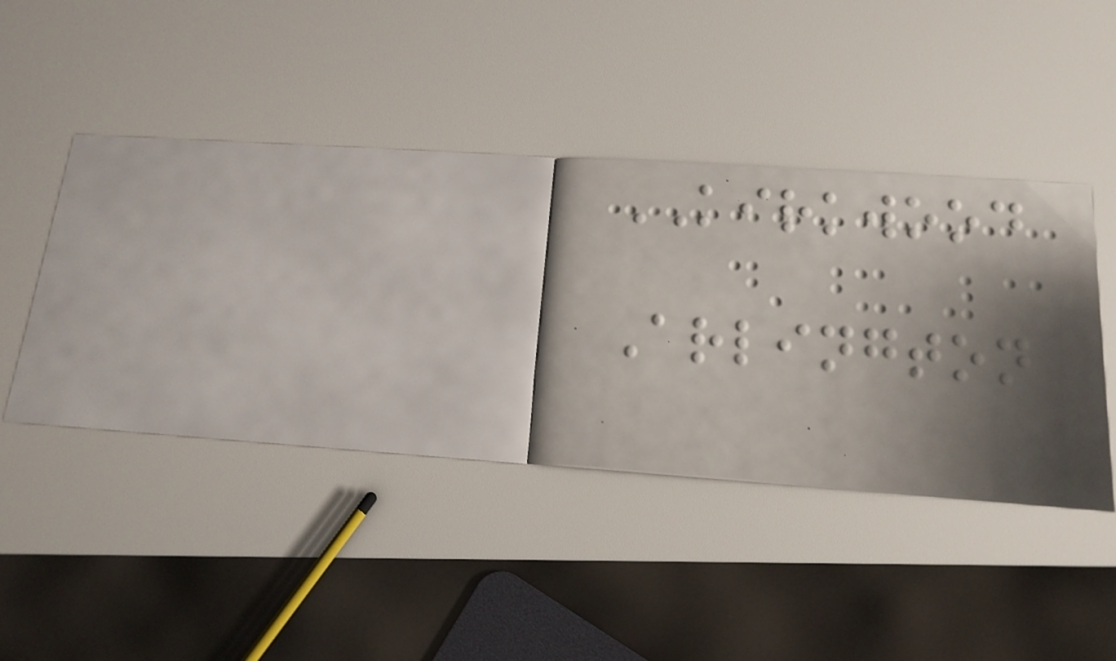KIRKWOOD
Arlington
